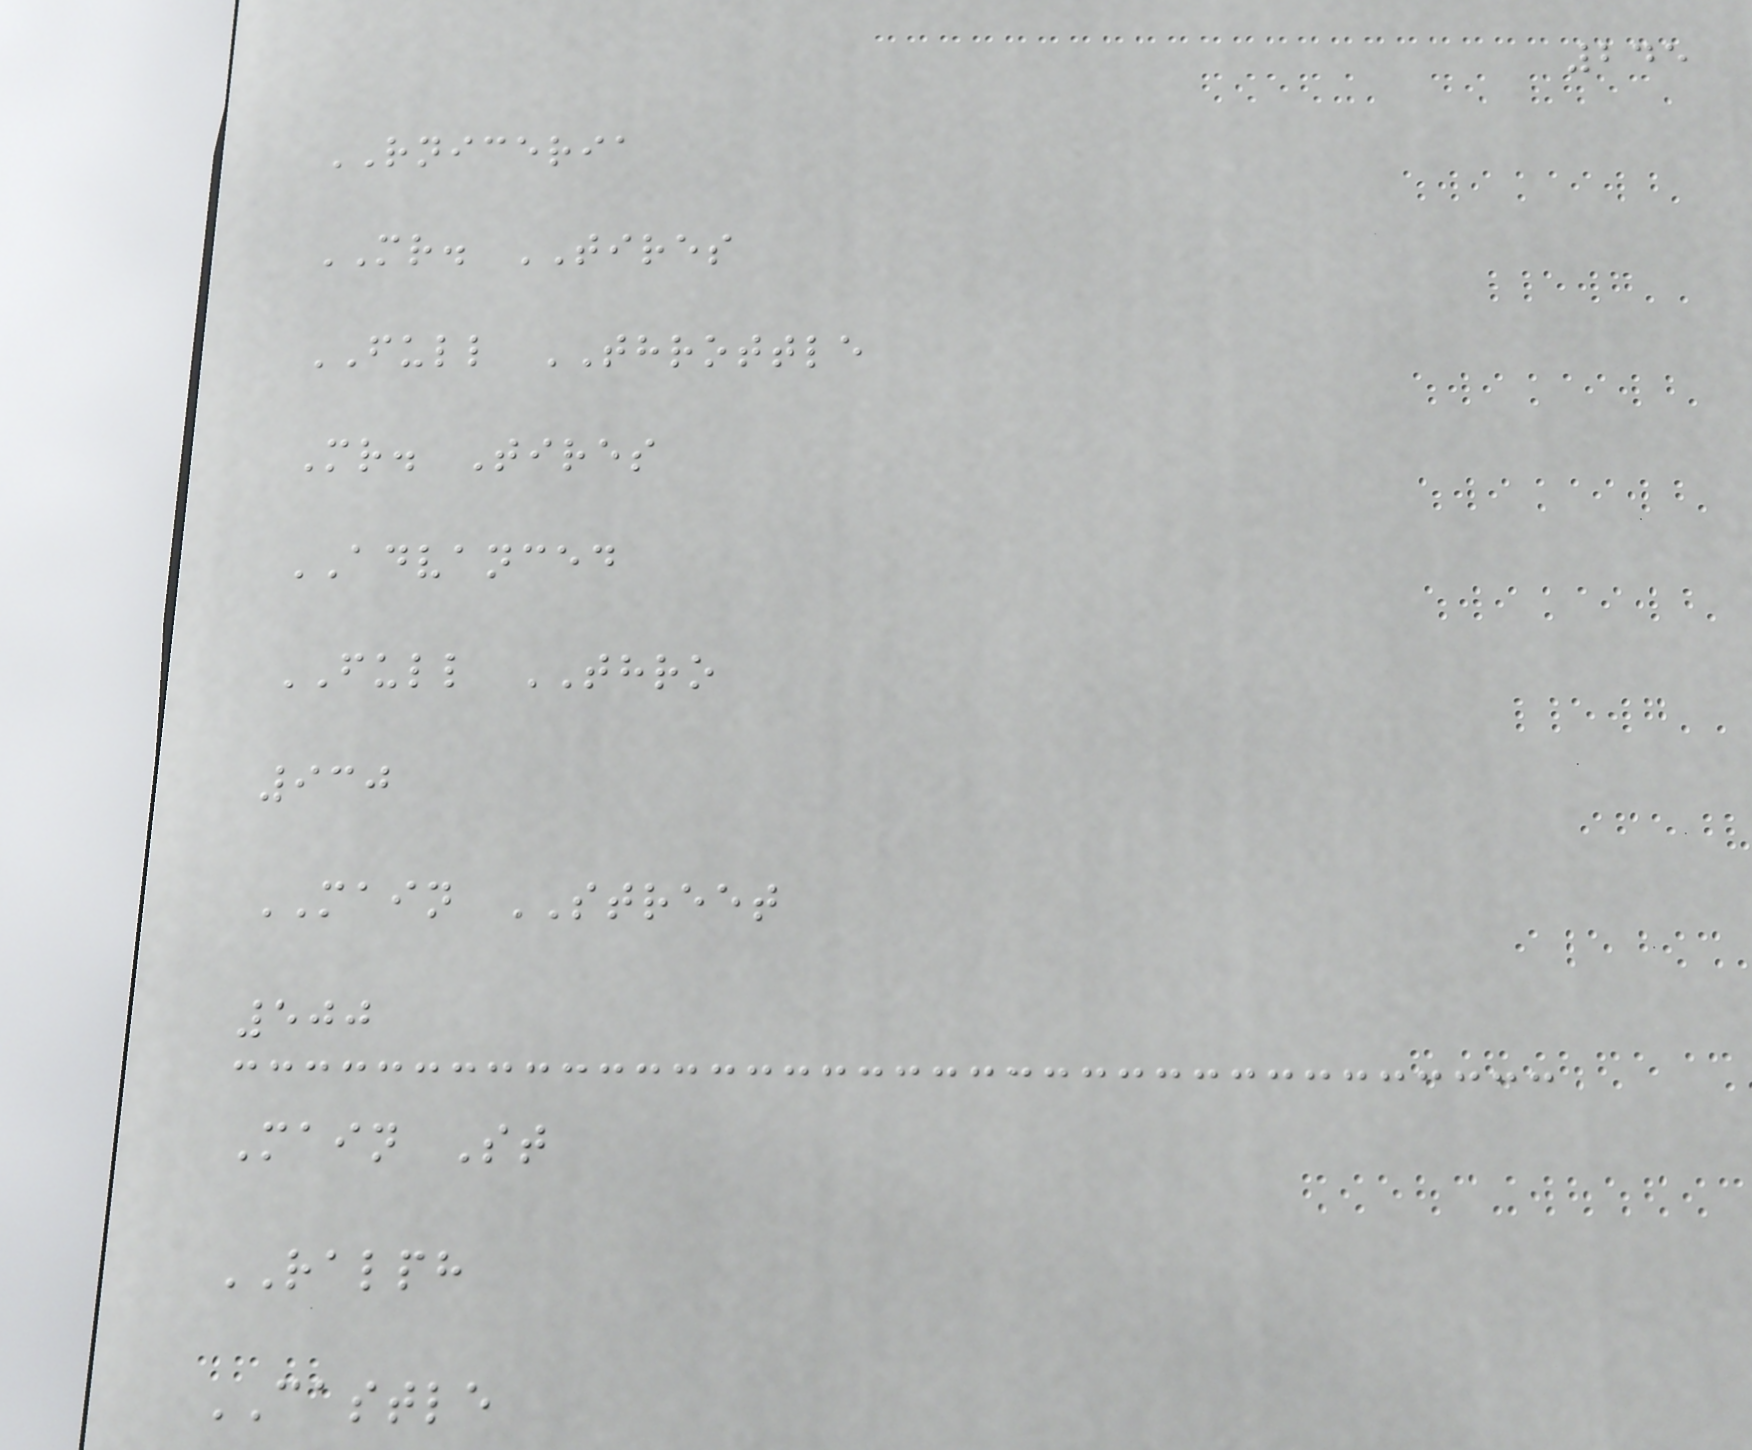245
RNICERIA
MR. TIRES
FULL THROTTLE
Mr. Tires
ADVANCED
FULL THRO
930
MAIN STREET
500
Main St
RALPH
CASTLE
